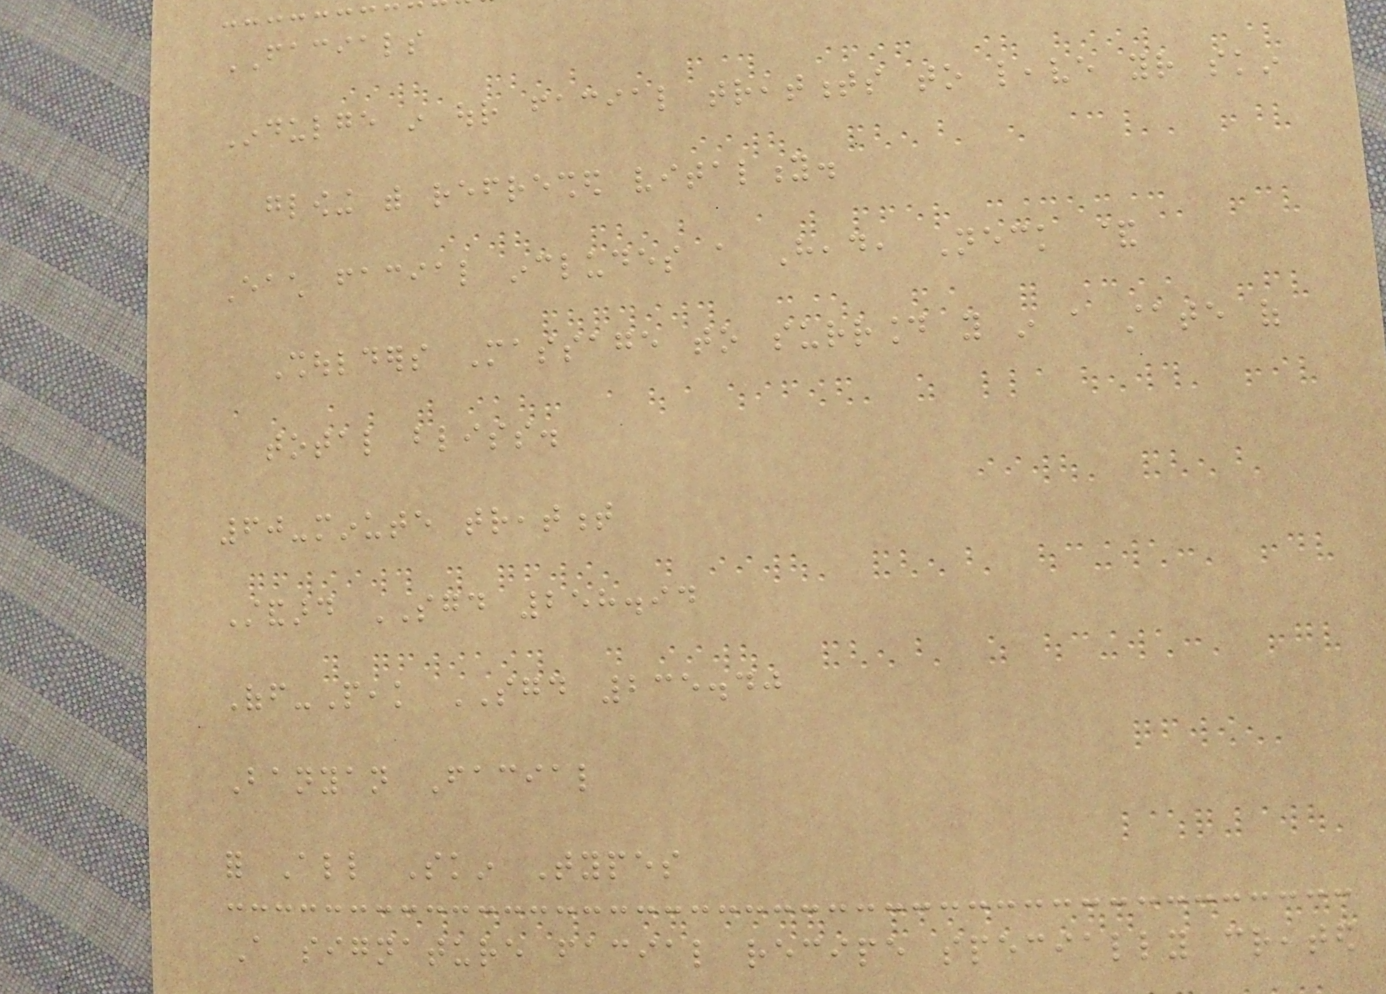FACIALS
Indulge in our facial treatments to leave your skin
glowing with refreshed vitality.
Each facial includes a Head, Neck &
Shoulders Massage to surround you in a state of
total bliss.
60-minute treatment
Standard SGD 258.94
Off-Peak SGD 235.40
Banyan Facial
for All Skin Types
A signature facial recipe specially created
